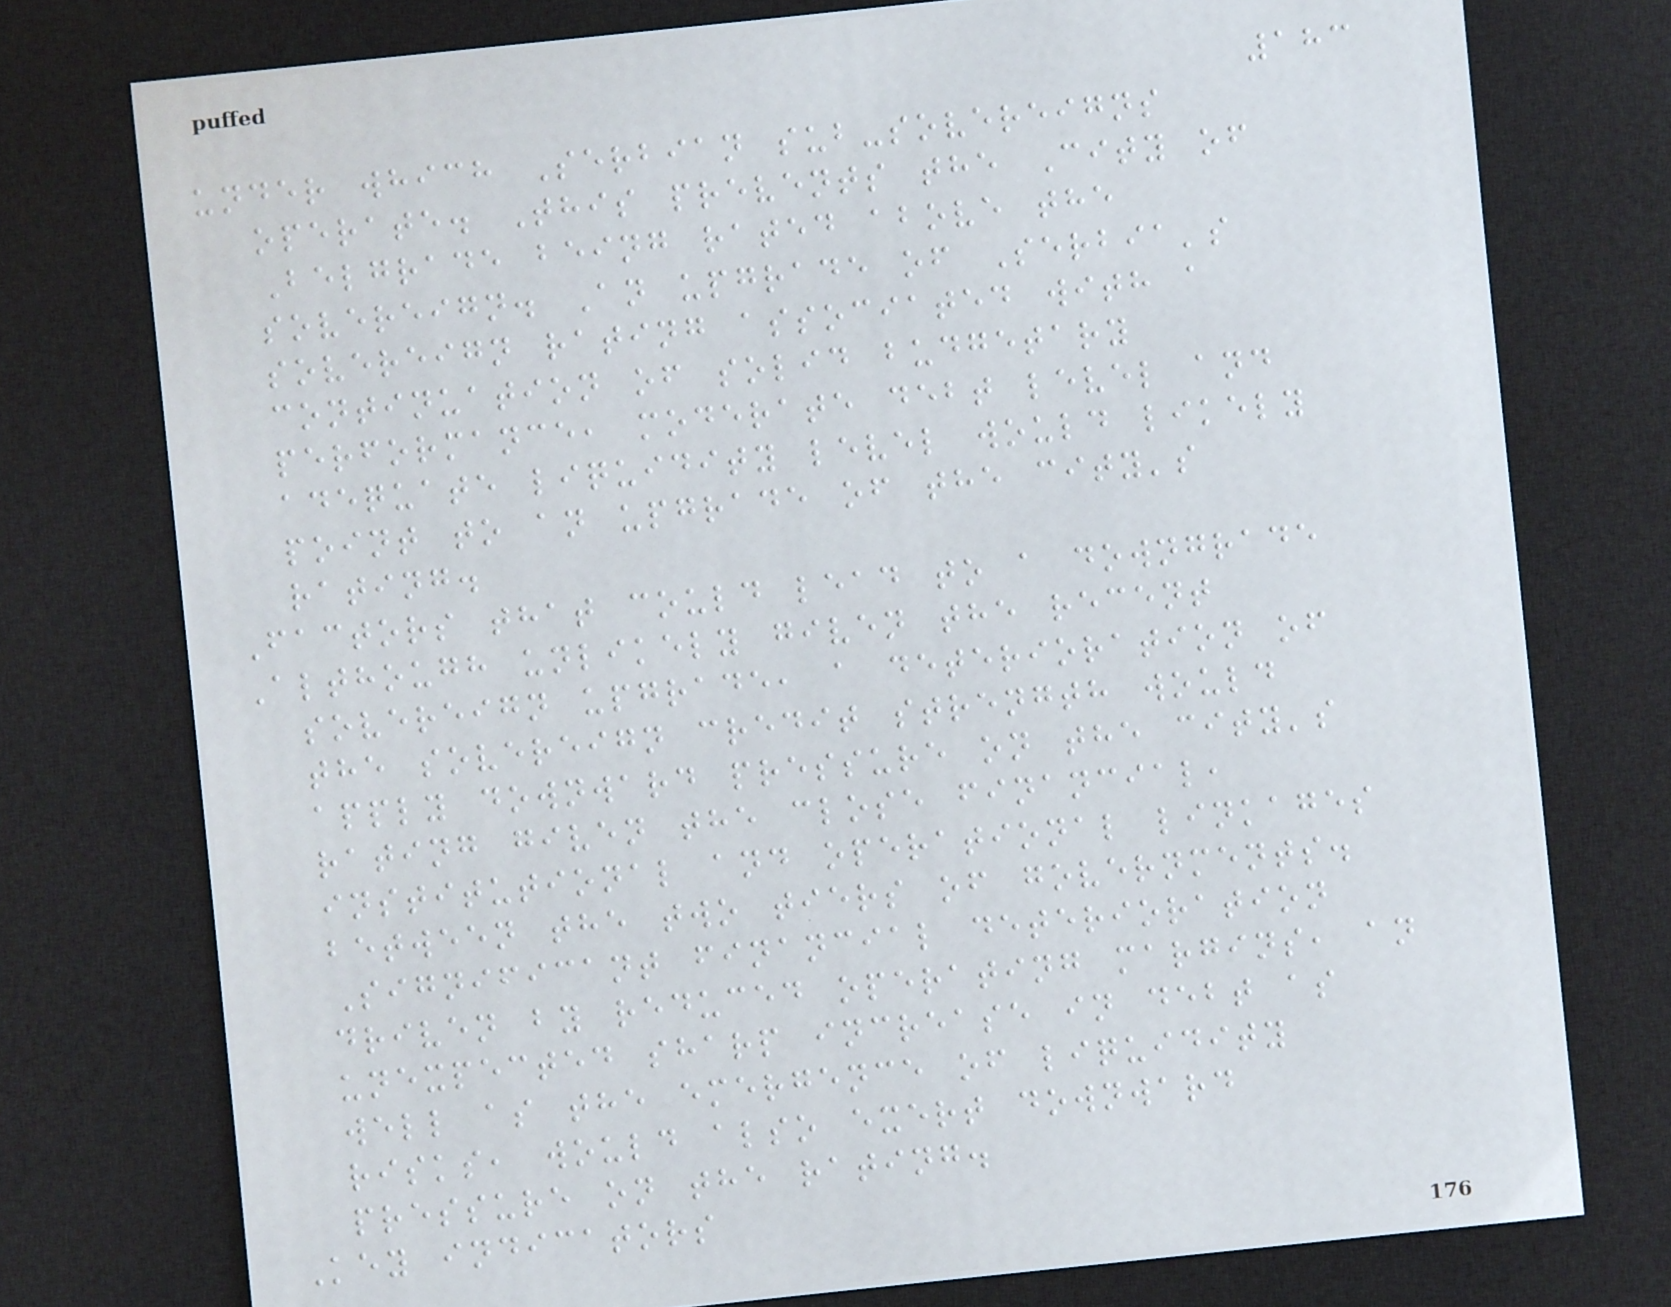183
under which Serbian sub-sovereigns
operate. This prevents the City of
Belgrade being rated above the
sovereign. An upgrade of Serbia's
sovereign rating associated with a
continuation of solid budgetary
performance, moderate debt level and
adequate liquidity level would likely
point to an upgrade of the city's
rating.
Factors that could lead to a downgrade
Although unlikely given the recent
sovereign upgrade, a deterioration of
the sovereign credit strength would
apply downward pressure on the city's
rating given the close financial,
institutional and operational linkages
between the two tiers of governments.
Significant financial deterioration
driven by reduced operating margins, an
unexpected sharp increase in debt as
well as the emergence of liquidity
risks, would also exert downward
pressure on the rating.
Key indicators
